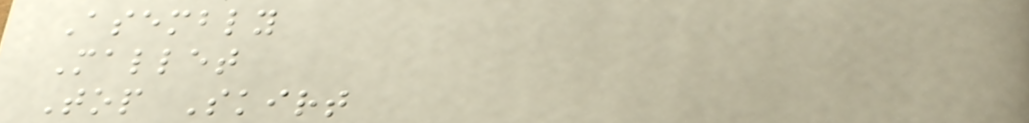Asembly
Mallet
Top Skirt
